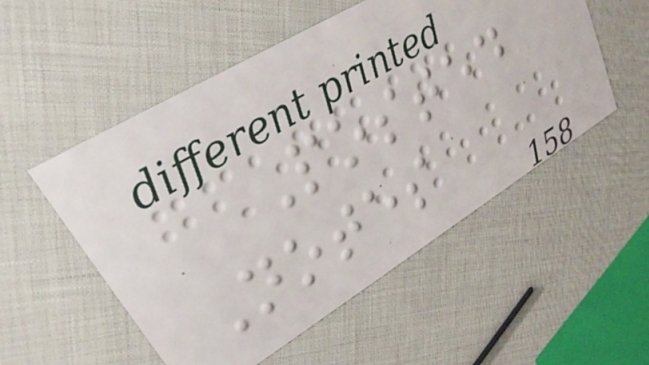Posted
Notes
